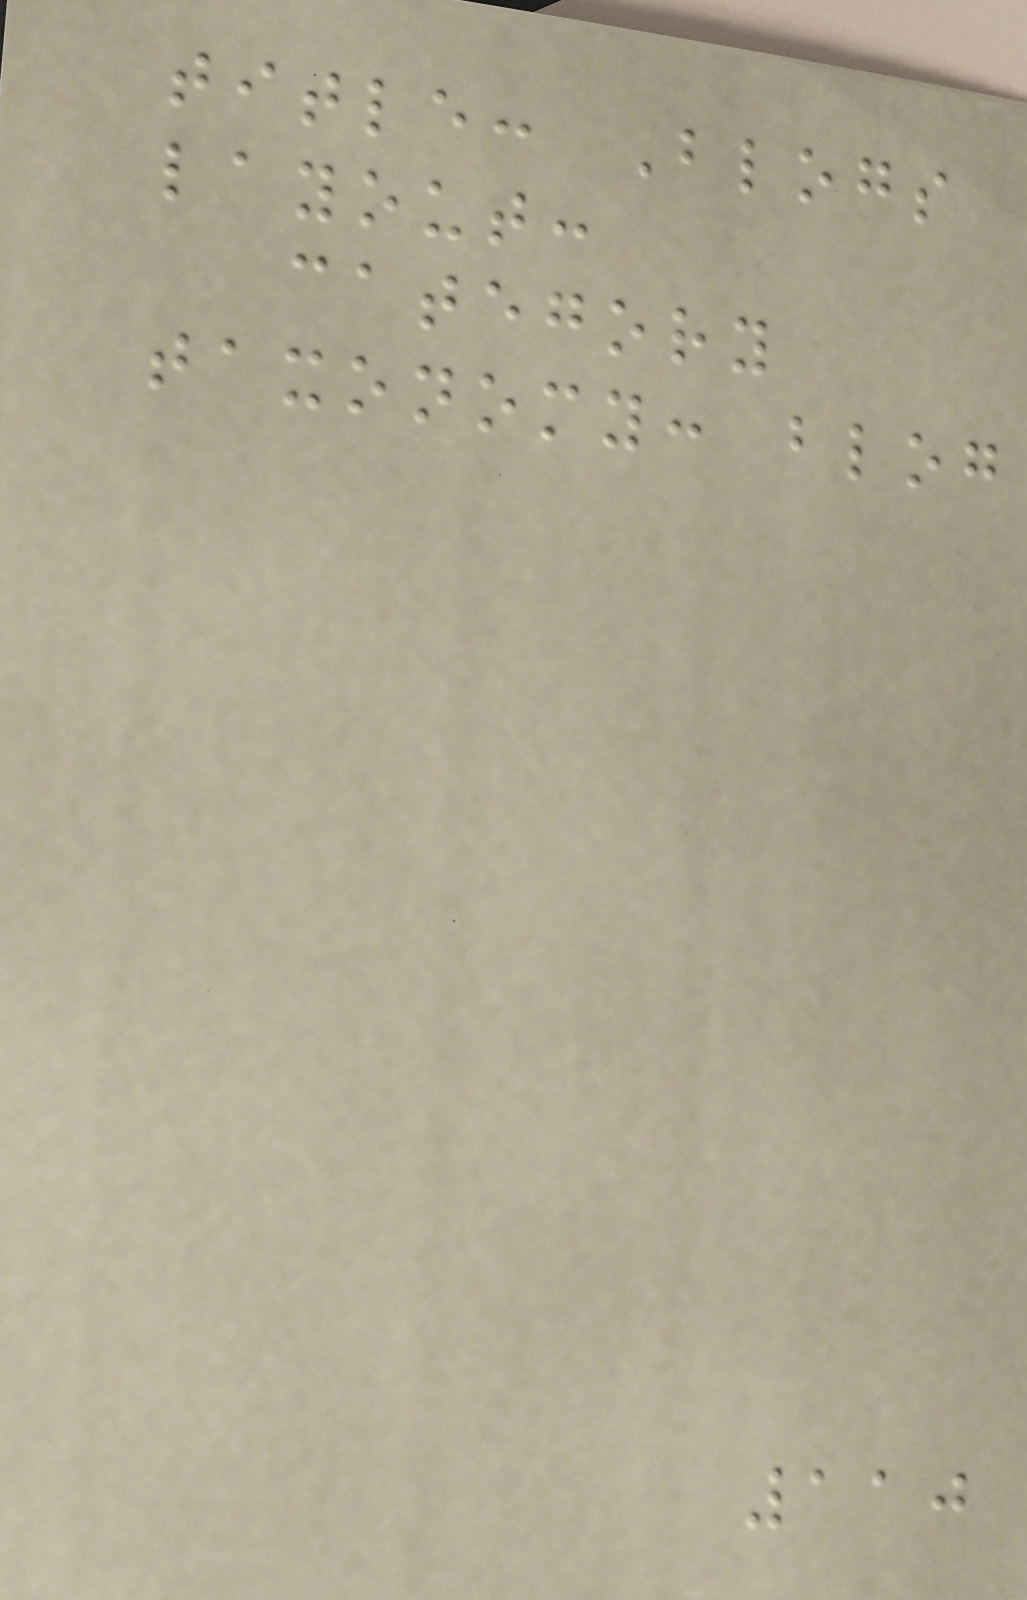title: Blogs
layout:
category
taxonomy: blog
110
